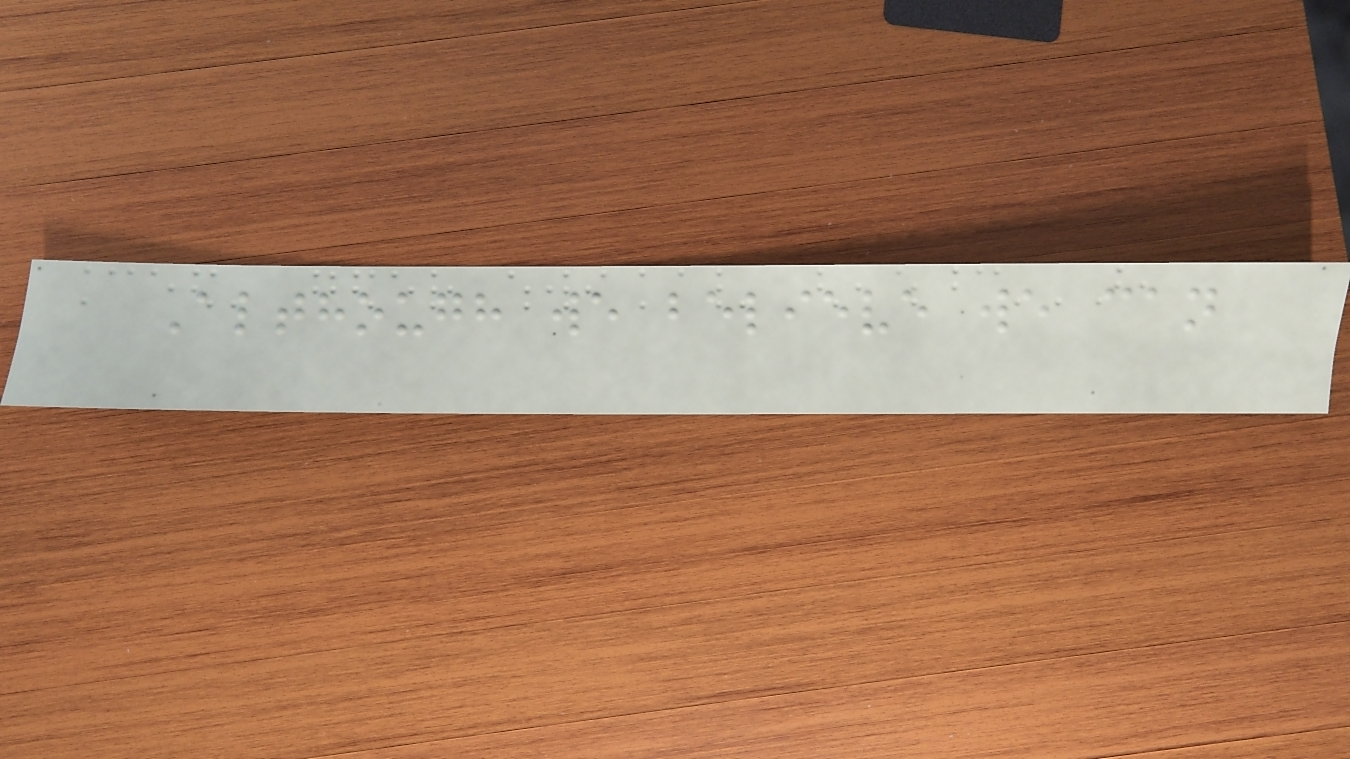Although we believe we can
